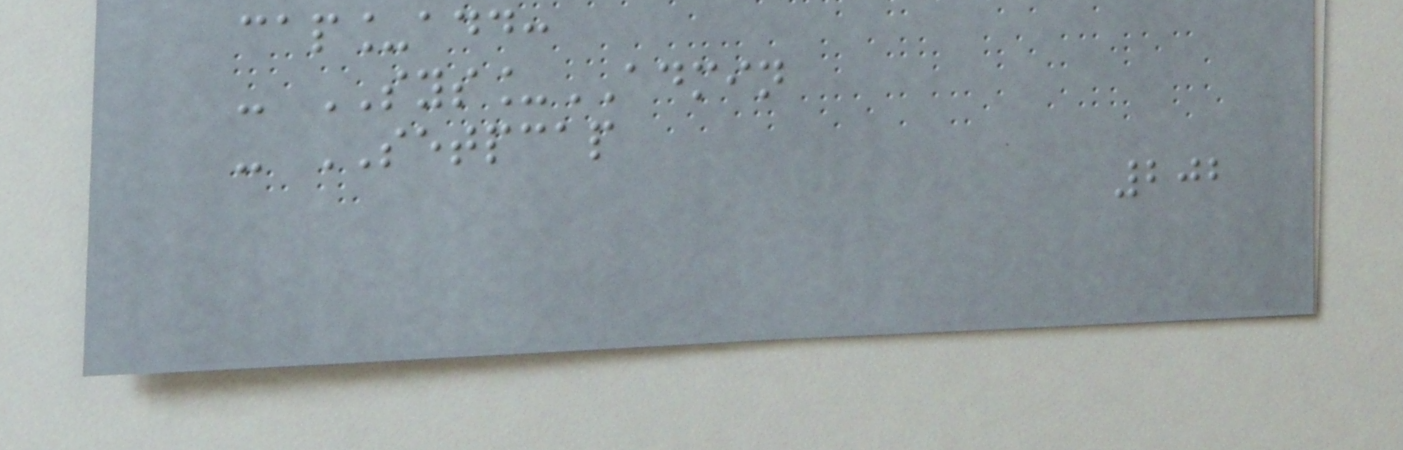cap_add:
- SYS_ADMIN
- SETPCAP
202
